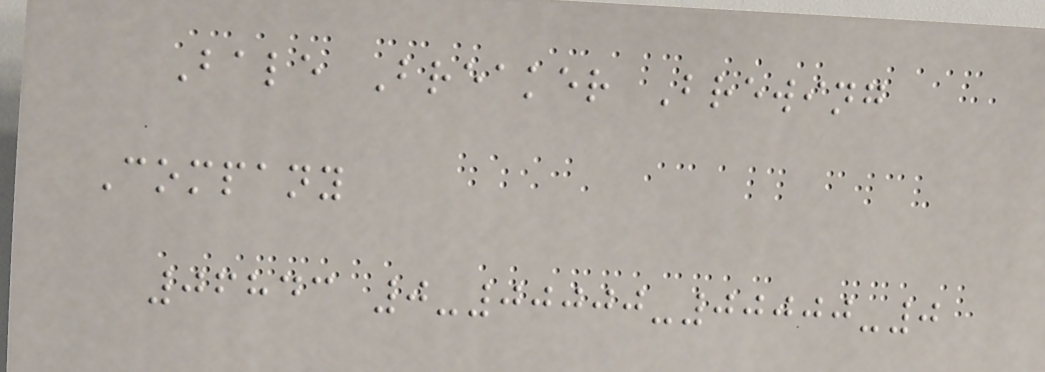Bale Breaker Brewing
Company
06843 0-00000-00000-0
